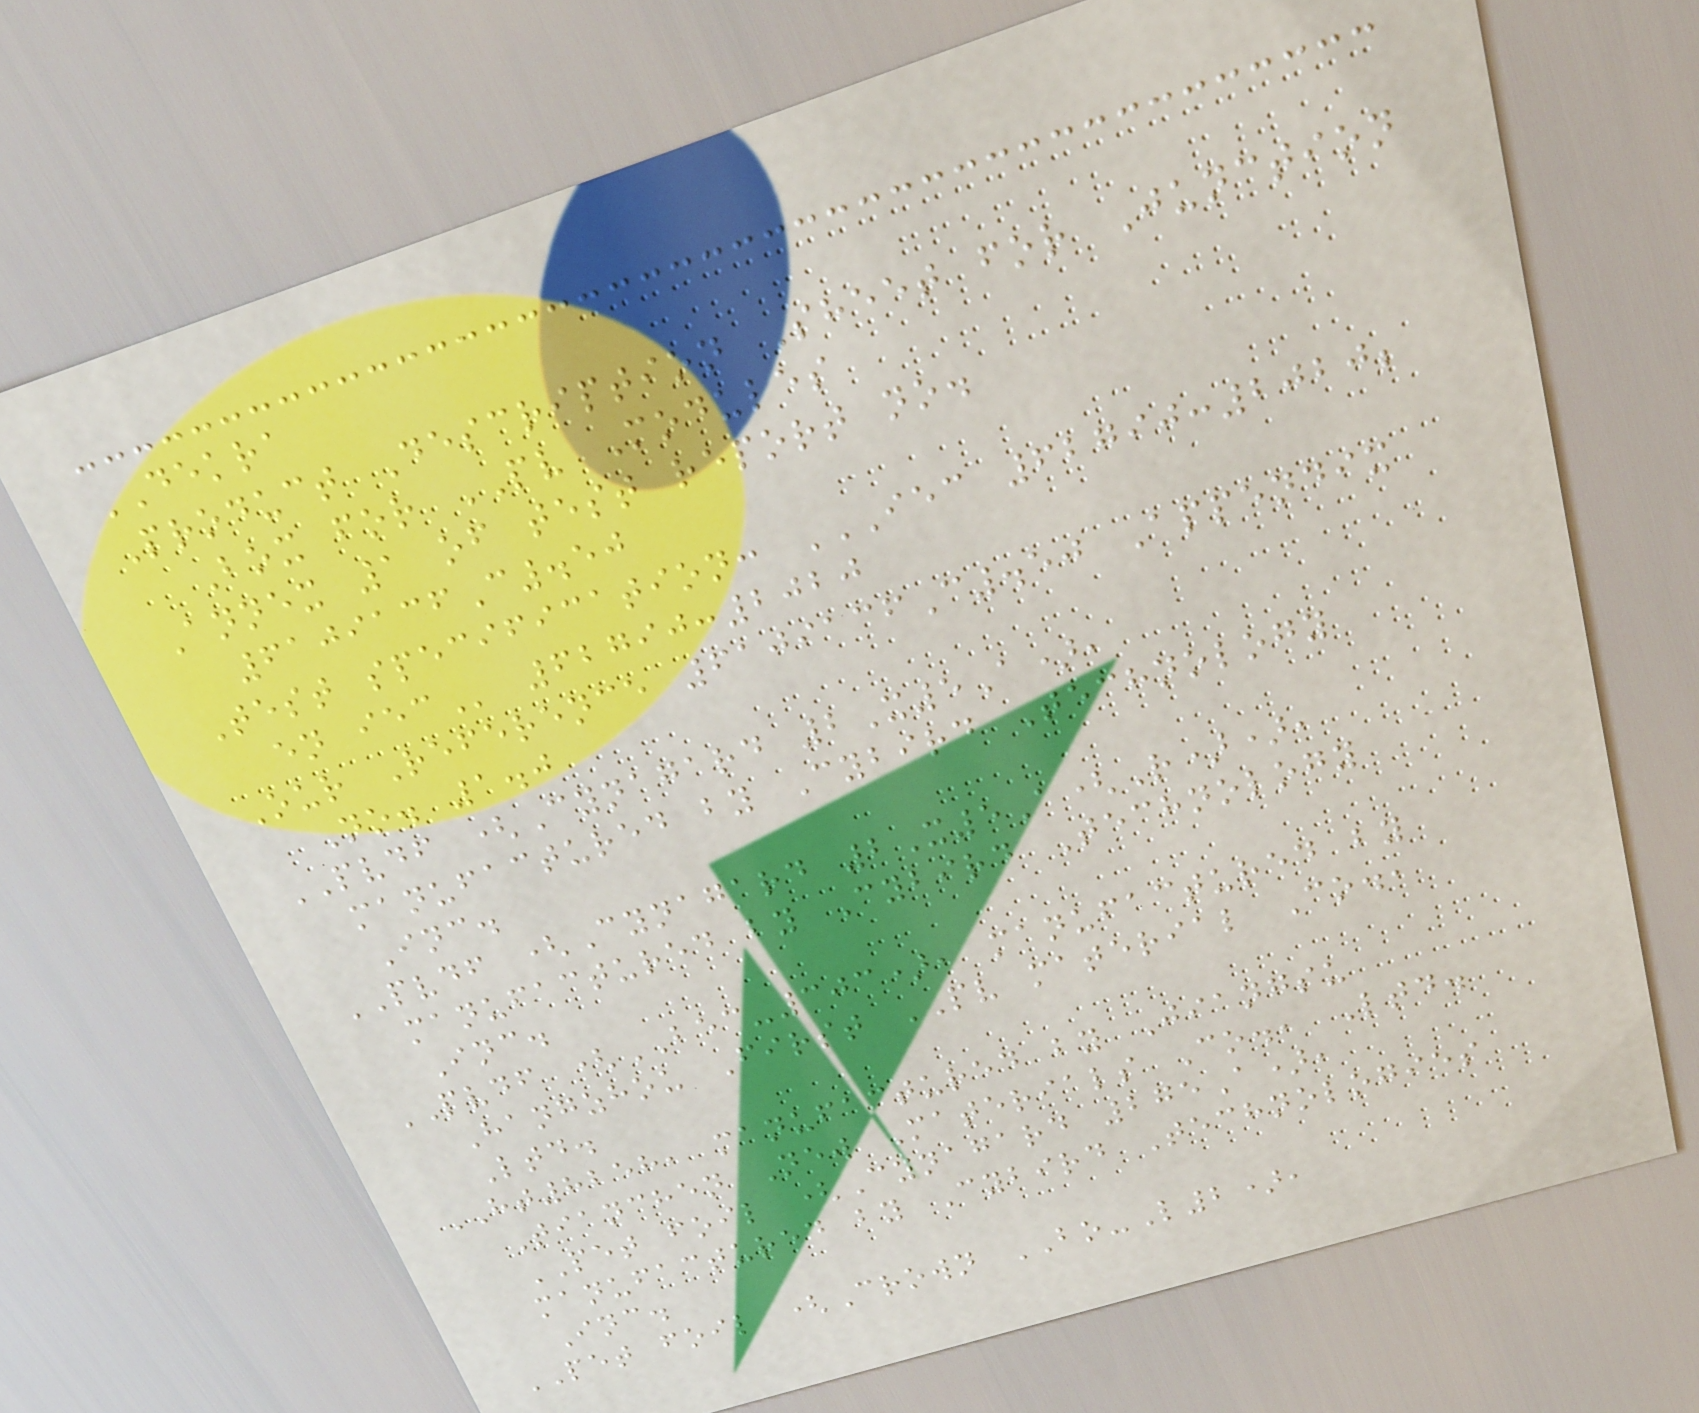DEKRA
Product Description Sheet for Junction
Box for PV Modules
Annex 1 of test report no.
6109136C.50
Test specification: IEC 62790:2020;
EN IEC 62790:2020
Our Reference 6109136C.50 Appendix
No. 1.0
PVDF (Cynagard 2X5A),
manufactured by Cybird Technology
Inc.
PVDF (Cynagard 2X5A(R)),
manufactured by Cybird Technology
Inc.
PVDF (BEC-303), manufactured by
Hangzhou First PV material Co.,
Ltd.
HT8258, manufactured by Jiangsu
Tianchen New Materials Co., Ltd.
PET foil (Cynagard 275A),
manufactured by Cybird Technologies
Inc.
PET foil (Crown BO-L2),
